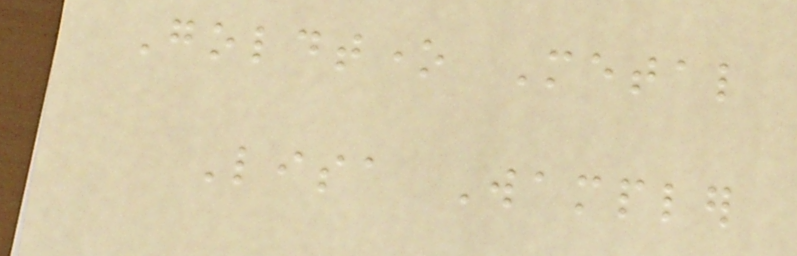Goldtone Metal
Lisa Wampler
